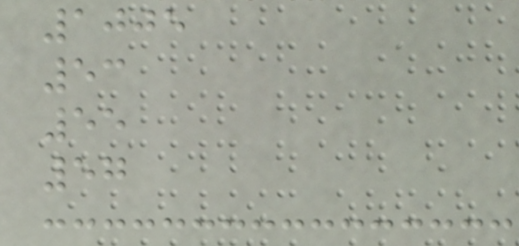1005
53
55
57
